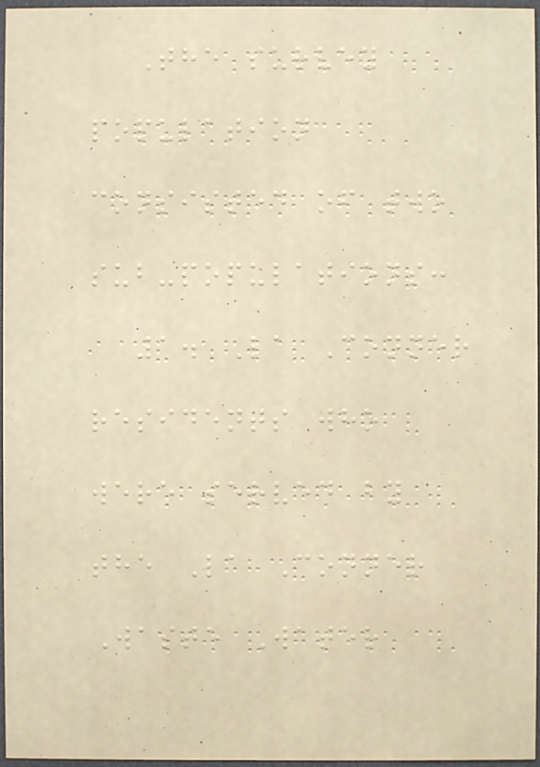The survey
population
consisted of two
sub-populations:
1. La Conner
residents who
were served by
the La Conner
Waste Water
